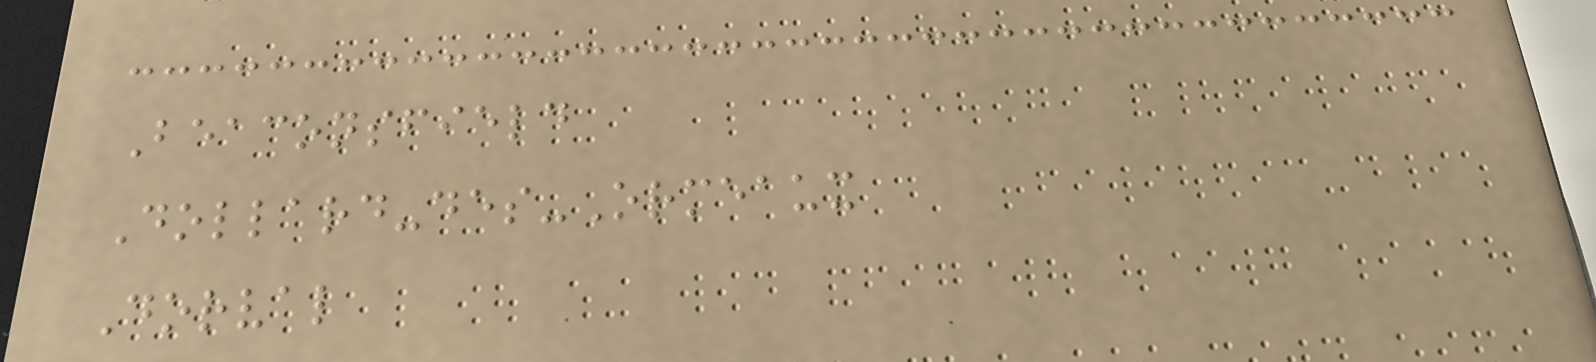Beaconsfield
Dollard-des-Ormeaux
Dorval
